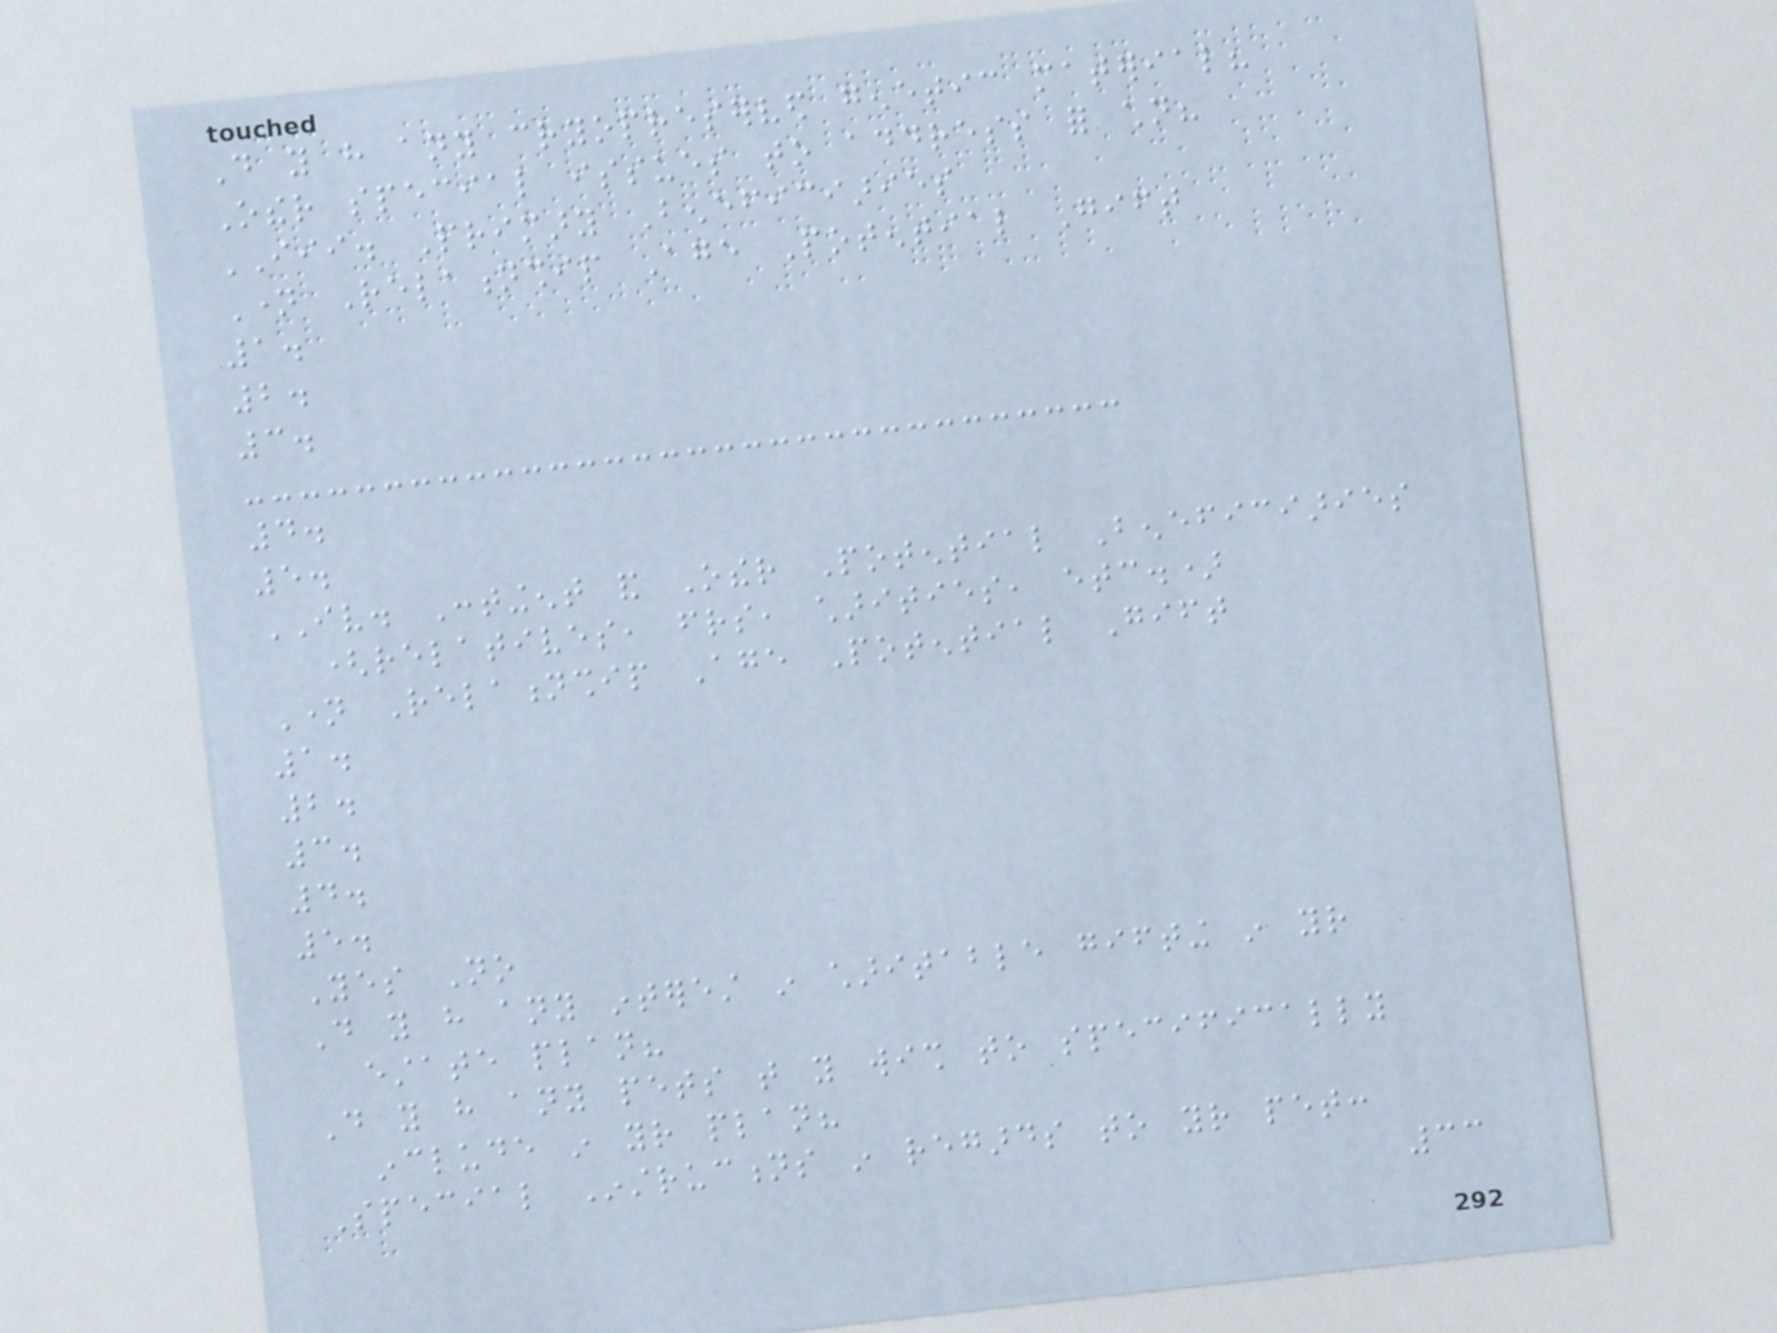Do you have any cryopreserved genetic material?
Other special issues to address for children?
III. Primary Beneficiaries
Name Relationship Age Potential Gift
1.
2.
3.
4.
5.
IV. Contingent and Other Potential Beneficiaries
(relatives, friends, charities, etc.)
Name Relationship Age Potential Gift
1.
2.
3.
4.
5.
Yes No
Do you have any interest in charitable gifting in your
estate plan?
Do you have any pets that you wish to specifically
include in your plan?
Special Instructions in regards to your pet:
33
